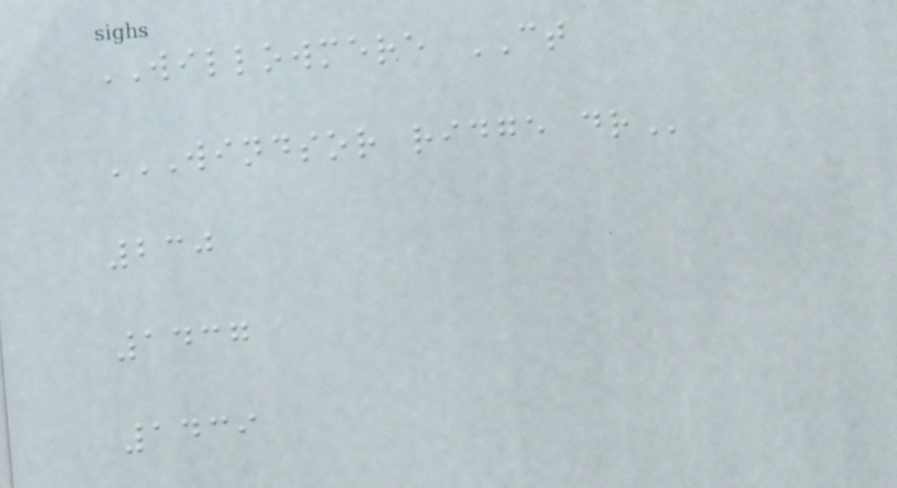WILLOWMERE CT
WINDSOR RIDGE DR
230
1437
1439
